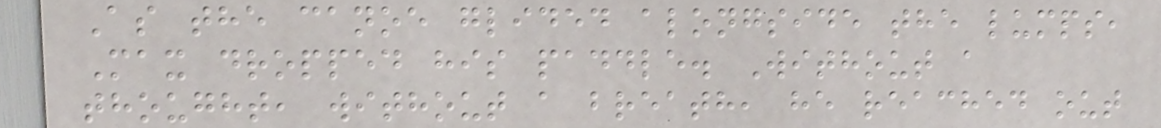As the canoe glided alongside the lumps,
Max dropped his paddle. Without a
thought, without a breath, he reached out
